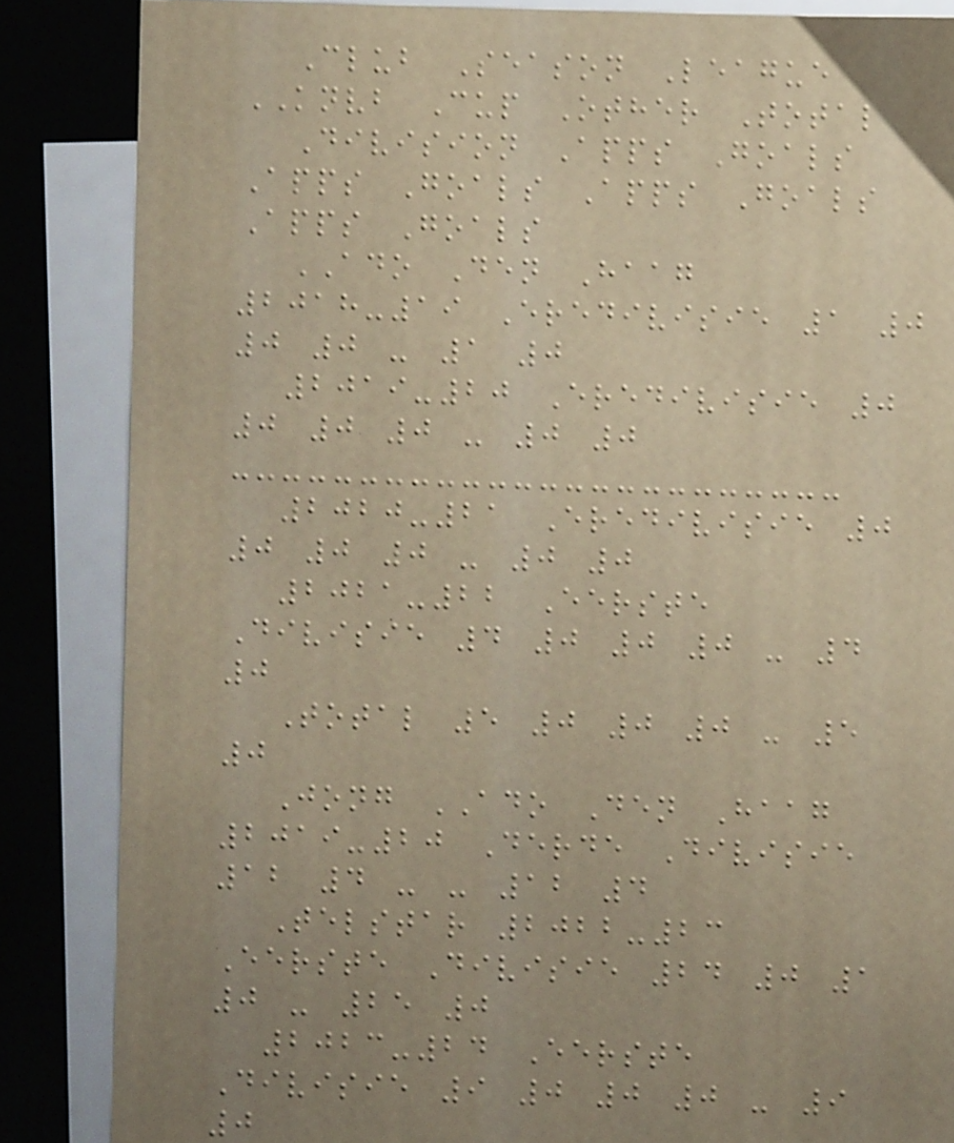Club Season League
KNVB Cup Other Total
Division Apps Goals
Apps Goals Apps Goals
Apps Goals
ADO Den Haag
2018-19 Eredivisie 1 0
0 0 - 1 0
2019-20 Eredivisie 0
0 0 0 - 0 0
2020-21 Eredivisie 0
0 0 0 - 0 0
2021-22 Eerste
Divisie 4 0 0 0 - 4
0
Total 5 0 0 0 - 5
0
Jong ADO Den Haag
2019-20 Derde Divisie
12 4 - - 12 4
Telstar 2022-23
Eerste Divisie 24 0 1
0 - 25 0
2023-24 Eerste
Divisie 9 0 0 0 - 9
0
